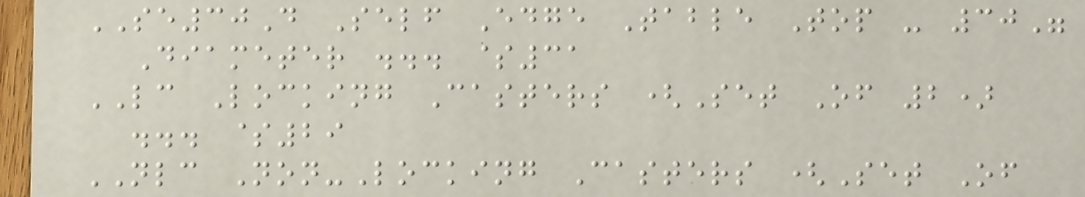SE30D Self Edge Table Top - 30"
Diameter ... $31
LC Locking Casters (Set Of 2)
... $29
NLC Non-Locking Casters (Set Of
